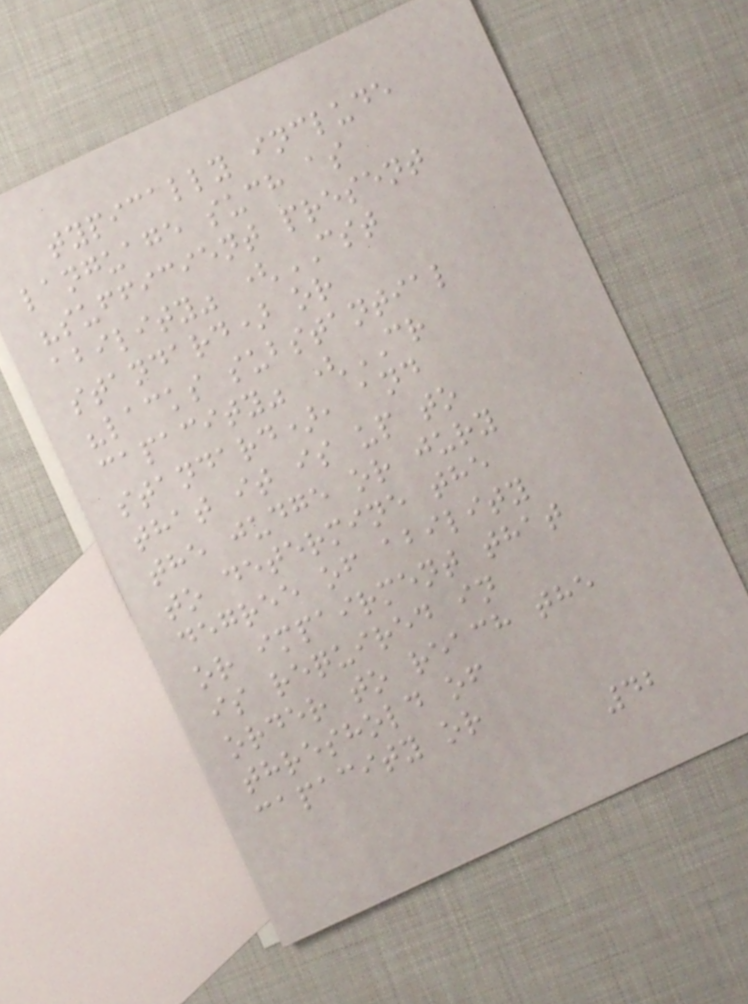typically include
language such as
"sufficient present
ability" (CST
standard) or
"lacks substantial
capacity" (CR
standard), and
that it is up to
the judge or jury
to determine the
degree of ability
or impairment that
is required in
order to reach the
threshold of
capacity or
42
